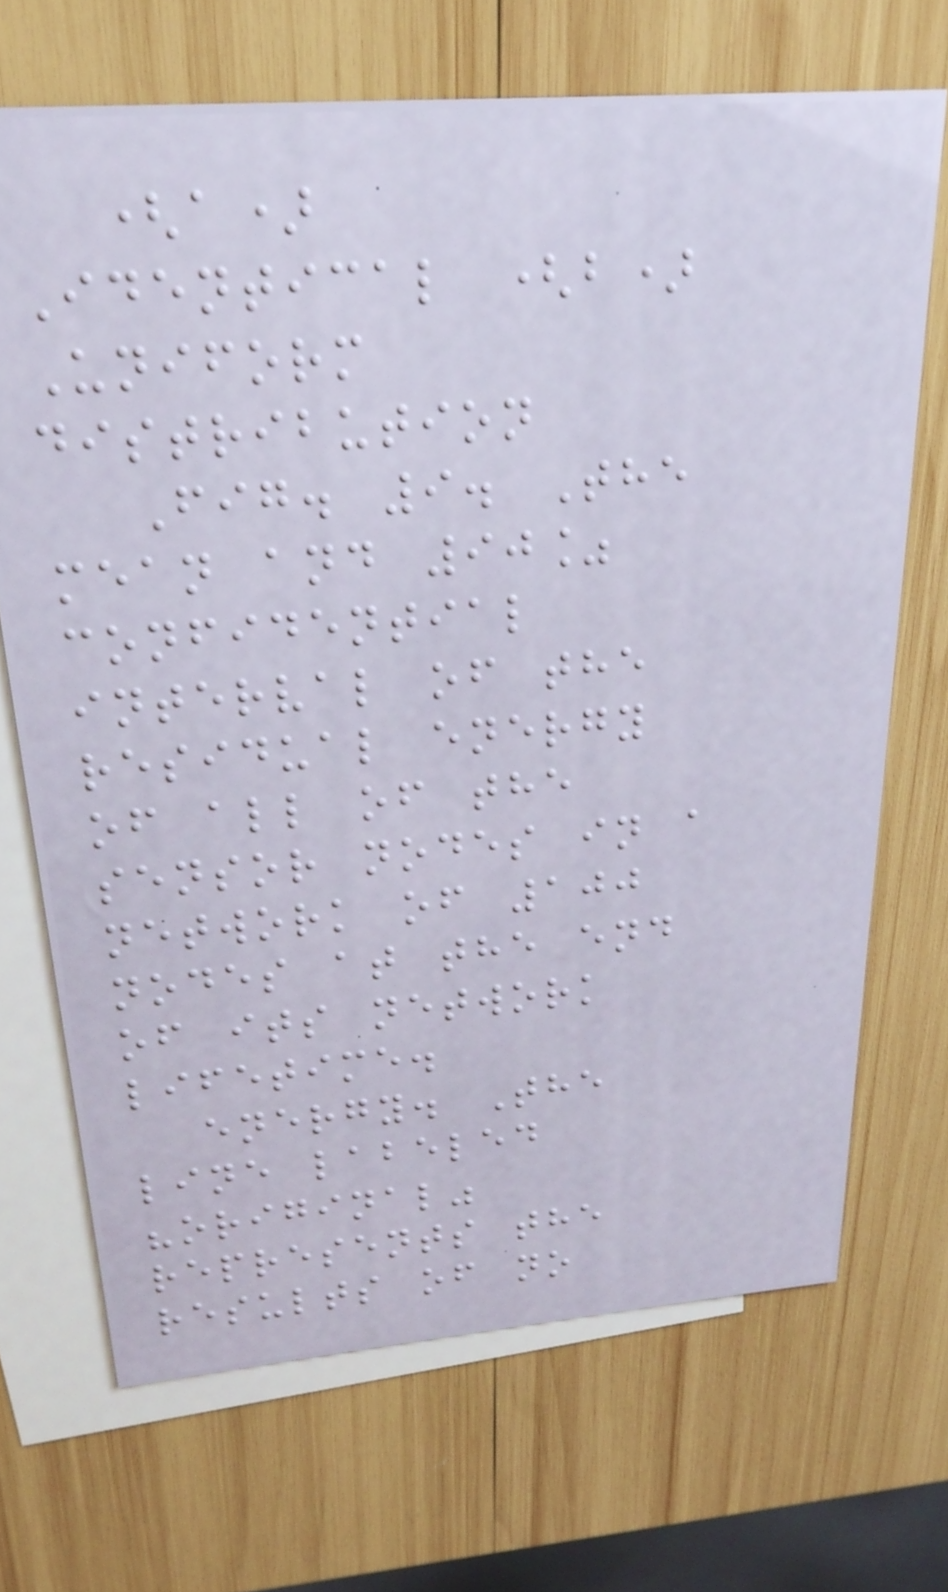(a)
Identical (b)
Uniform
distribution
Fig. 9. The
mean and 90%
confidential
interval of the
residual energy
of all of the
sensor nodes in a
network of 100
nodes at the end
of its network
lifetime.
energy. The
line labeled
"original"
represents the
results of no
